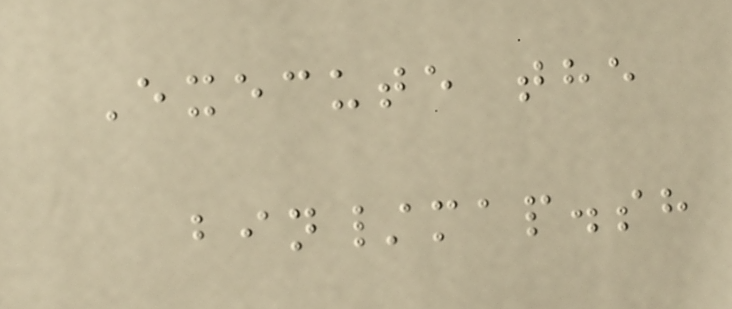Execute the
bin/map.sh
